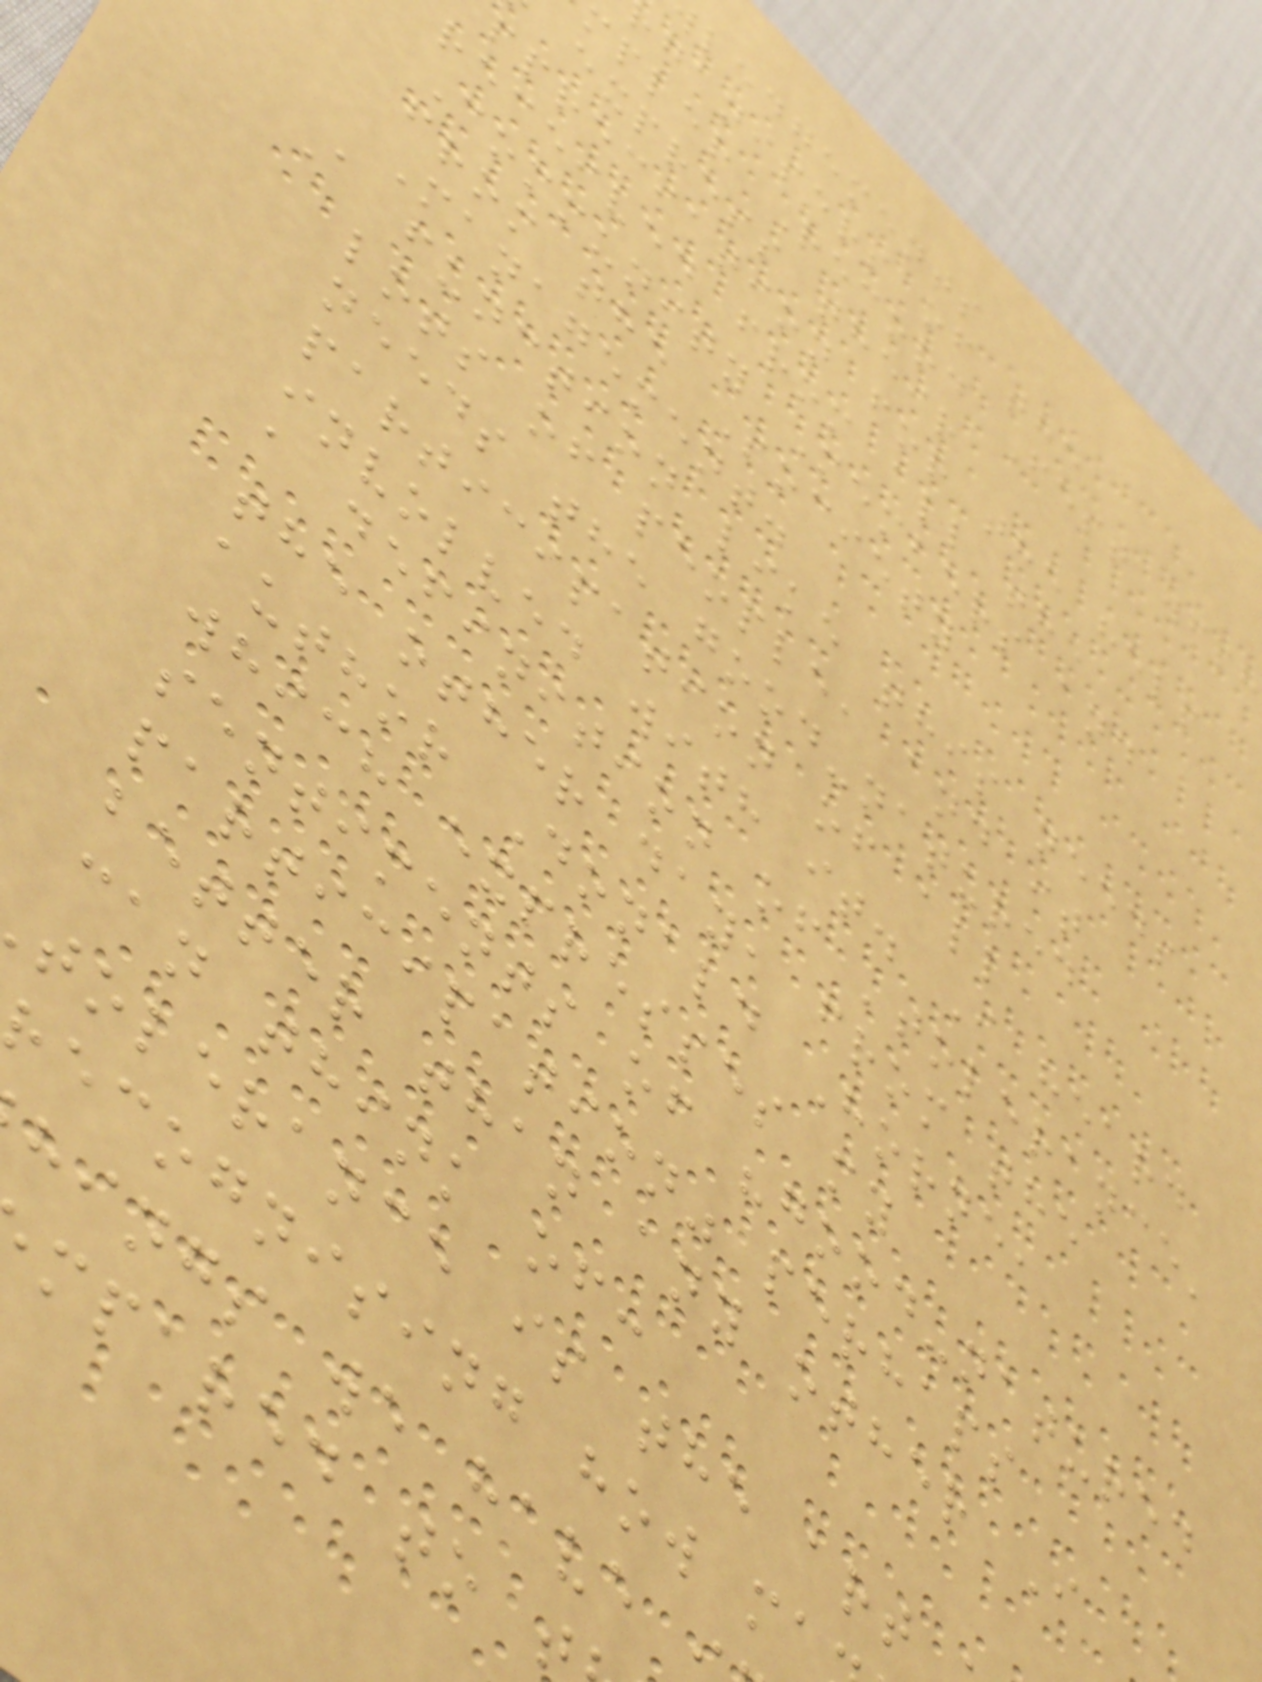ledgements
ganisers of the
mpler Record Fest wish
express their
ppreciation for the help
received from all the
Community Members and
from the Society
Management.
A function like this needs
lots of people, and it
needs the good-natured
participation of all
involved with it. I heard
a definition of 'tolerance'
the other day, from the
author Donald Horne,
which expresses my
sentiments of "good-natured
participation" perhaps
better than any other I
can think of:
tolerance is the art
ecognising how ma
hings we have
mpared to t
